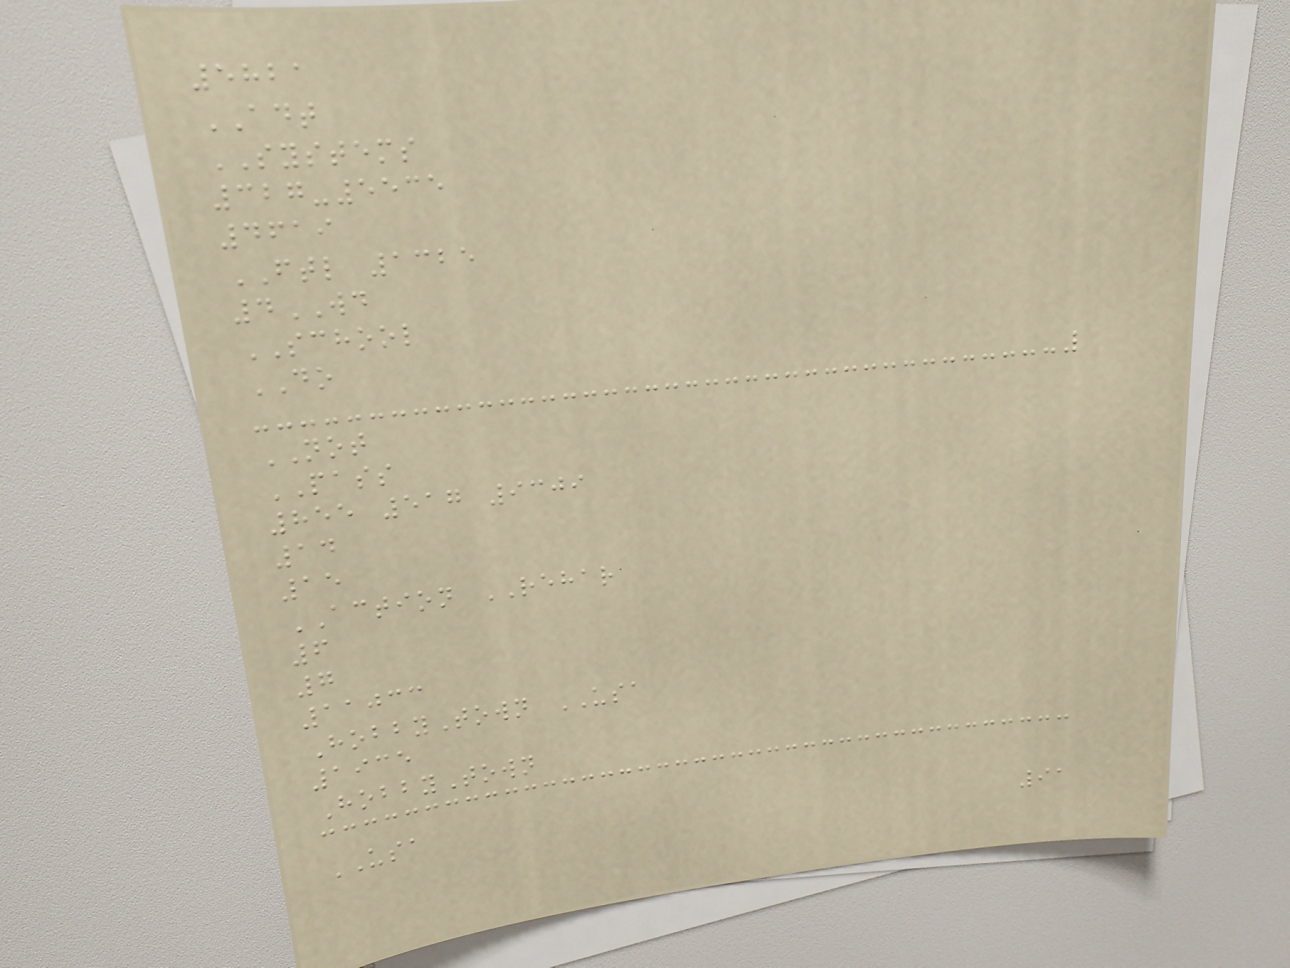5821
ADT
SYSTEMS
327-5535
4619
FTL 1325
4WD
SCHOOL
DO
NOT
PASS
855 517 9309
14
15
ACTION REHAR
6
7
11033
HobbyTown USA
1935
HobbyTown
USA
91
